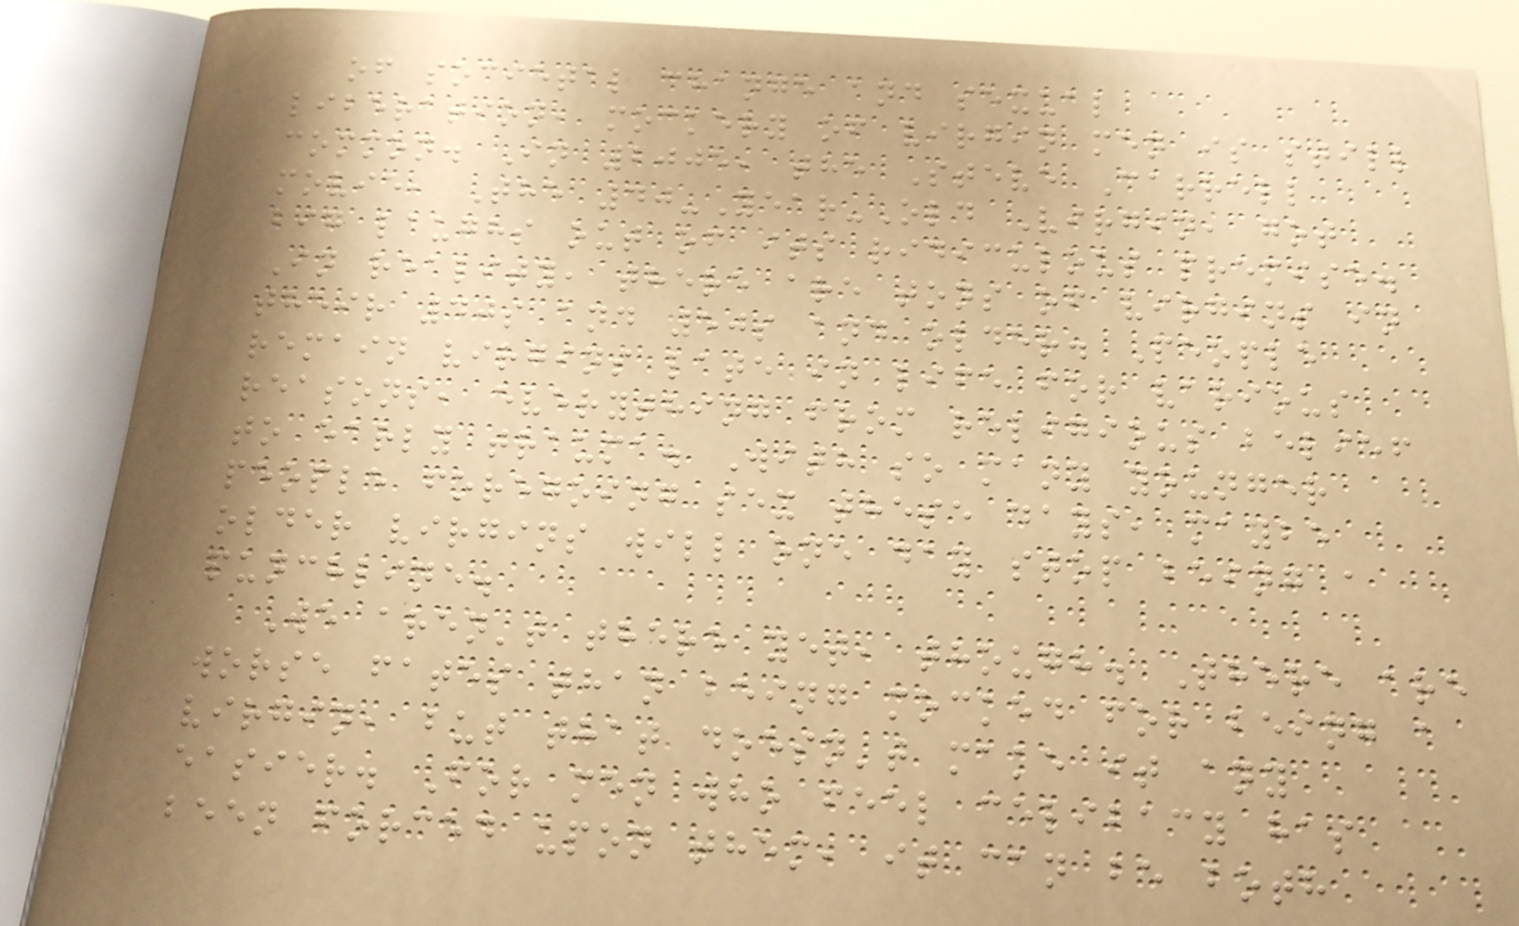of societal change and sexual
liberation, mockery of virgin men is still
common. In 2005, the Steve Carrell
movie, The 40-Year-Old Virgin, got
big laughs out of its ridiculous premise.
In reality, there are tons of virgins in
their 40s and 50s and older. People
remain virgins late in life for various
reasons, everything from religious belief
to early trauma. With so many younger
people foregoing sex these days, maybe
older virgins will one day stop being a
punchline.
We aren't there yet, though. There are
worse fates than being mocked for being a
virgin, but that doesn't make it any
easier. For men who feel celibacy has
been forced upon them, it can be both
